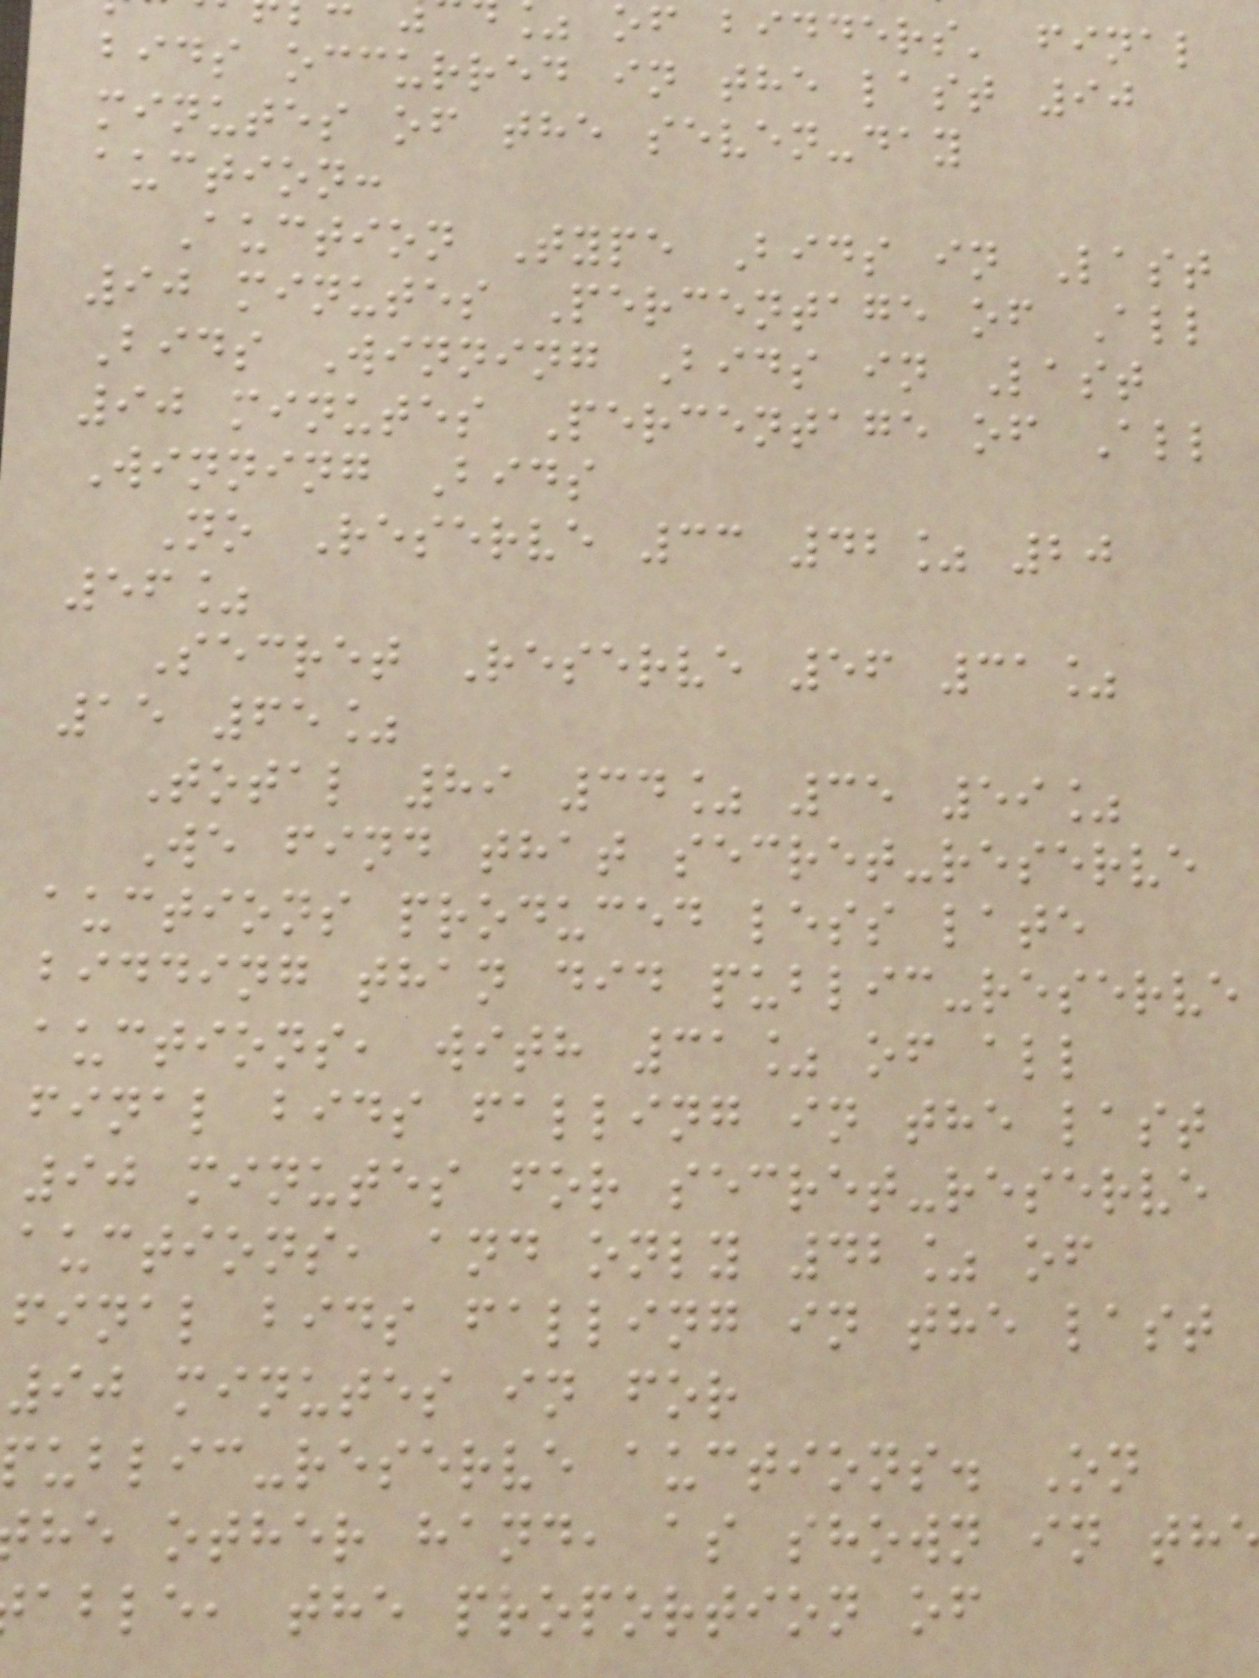of bidders' final
bids occurred in the last 90
minutes of the seven-day
auction:
Auction Type Bids in Last
90 minutes Percentage of All
Bids Winning Bids in Last
90 minutes Percentage of All
Winning Bids
No Reserve 33 42% 20
56%
Secret Reserve 56 31%
15 65%
Total 89 34% 35 59%
We find that secret-reserve
auctions produced less late
bidding than did public-reserve
auctions, with 31% of all
final bids falling in the last
90 minutes for secret-reserve
auctions, and only 42% of
final bids falling in the last
90 minutes in for
public-reserve auctions. On
he other hand, as shown in th
able, the proportion of
